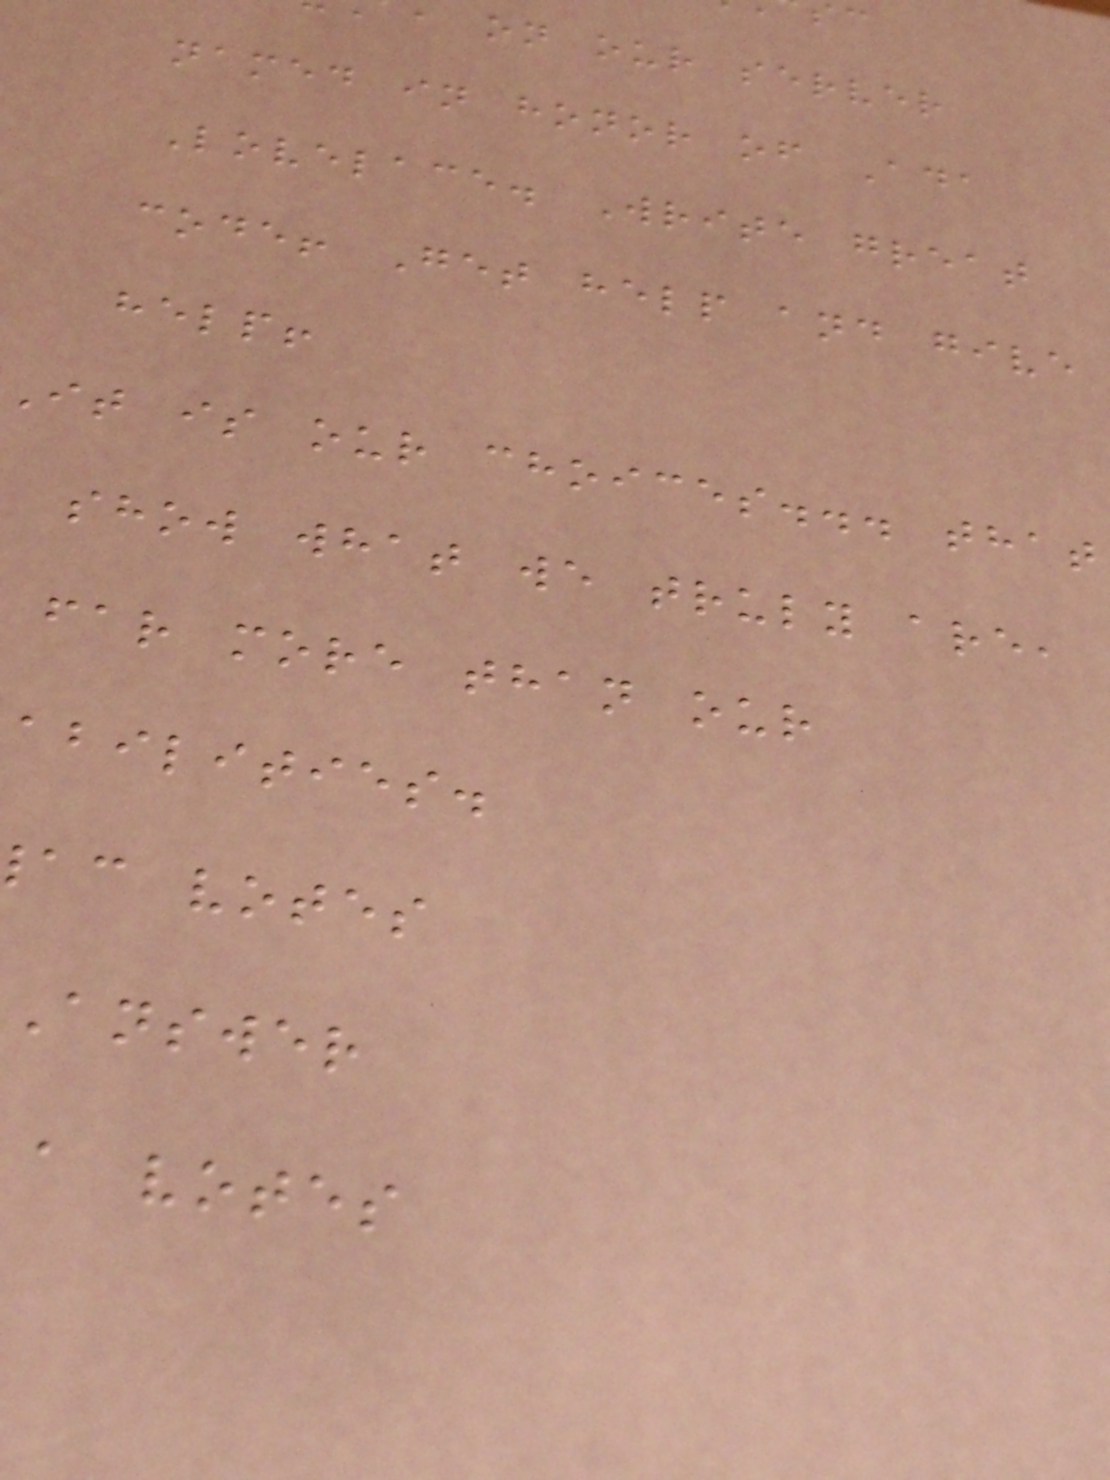, on our server
named in honor of Ada
Lovelace. Write great
code! Get help and give
help!
It is our choices... that
show what we truly are,
far more than our
abilities.
ac votes
Answer
a votes
